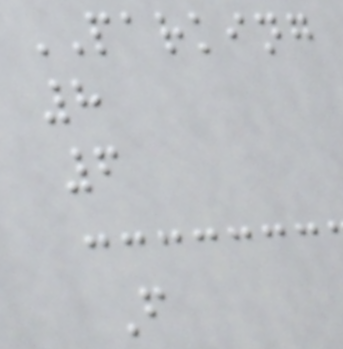PARKING
8
6
F
